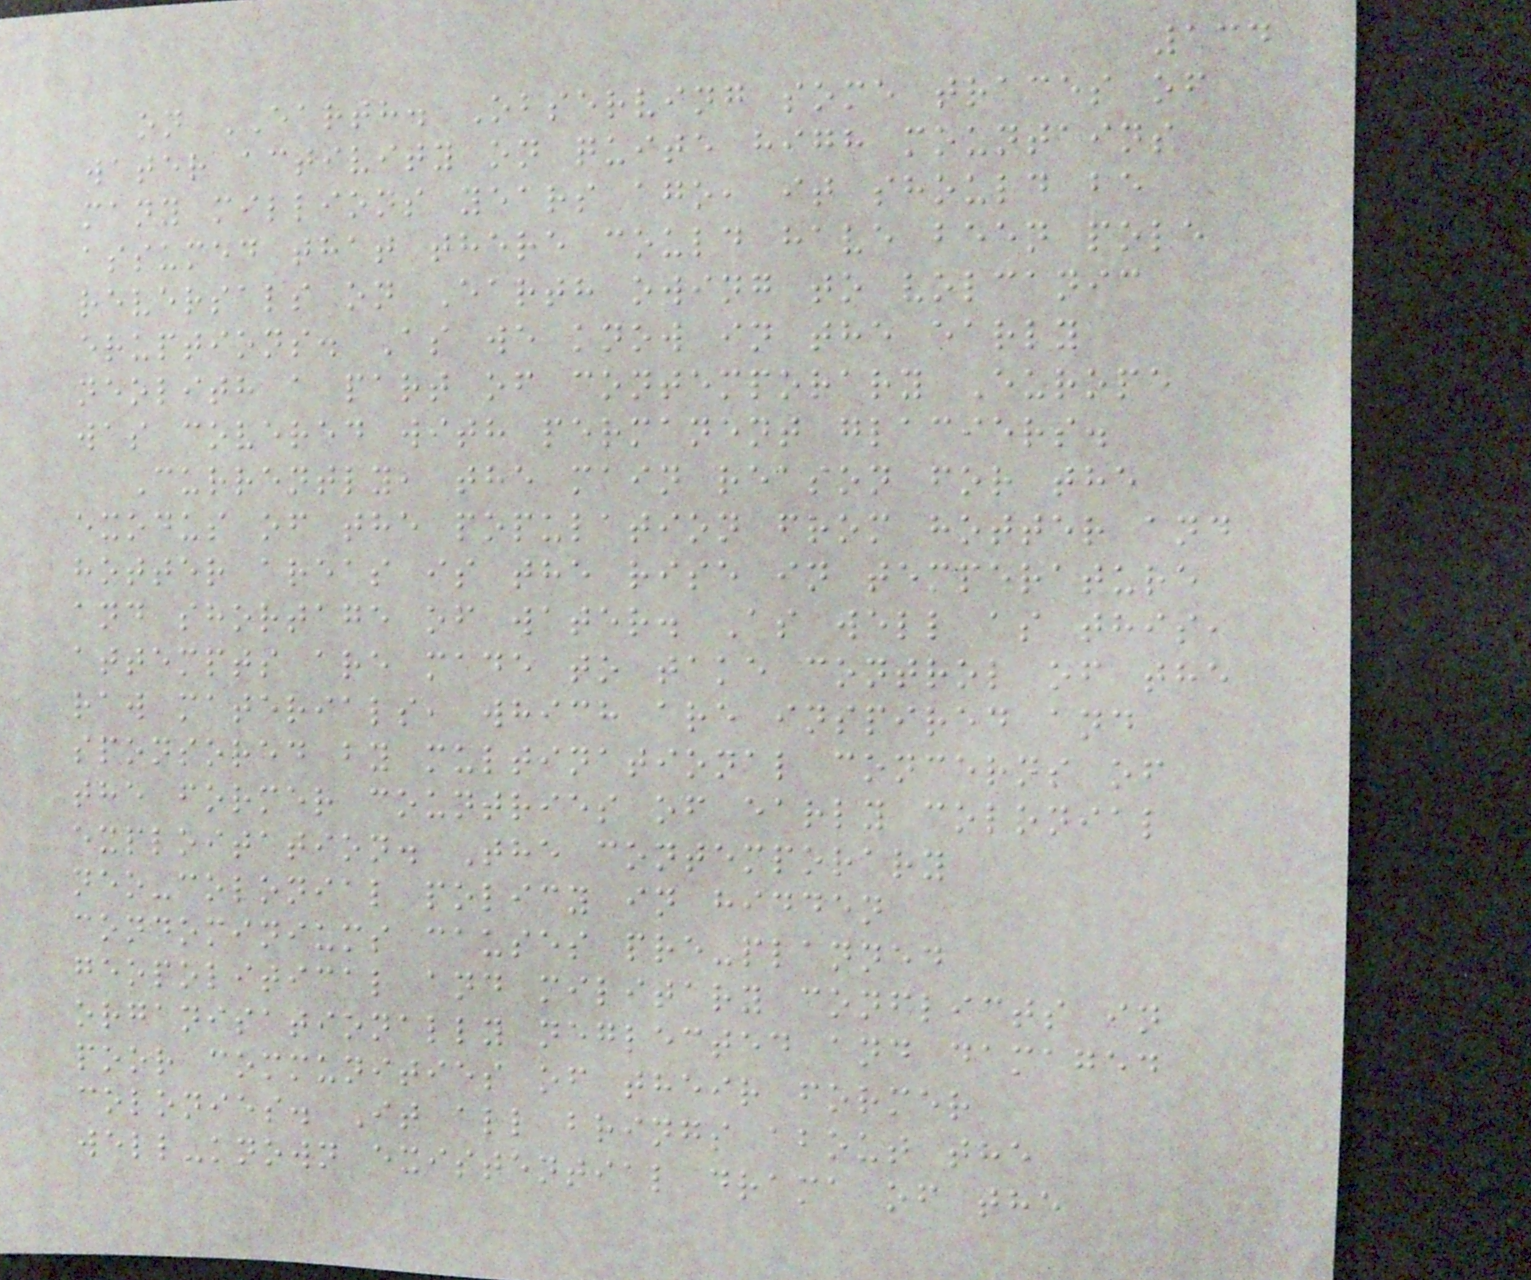134
on EARTH. Observing some traces of
water activity on quite high mountains
many millions years ago, it should be
assumed that there could have been pole
reversals on Earth owing to volcanic
eruptions. As we know in the early
neolith a part of contemporary Europe
was covered with permanent glaciers.
Currently, the main reason for the
exodus of the population from hotter and
hotter areas is the rise in temperature
and shortage of water. As well as this,
attempts are made to take control of the
raw materials, which are inspired and
sponsored by multinational concerns of
the former countries of early colonial
exploitation. The contemporary
neo-colonial policy in hidden
condominiums causes pre-planned
geopolitical and military conflicts in
organisationally neglected and damaged
poor communities of their former
colonies. It all brings about the
well-known existential drama of the
